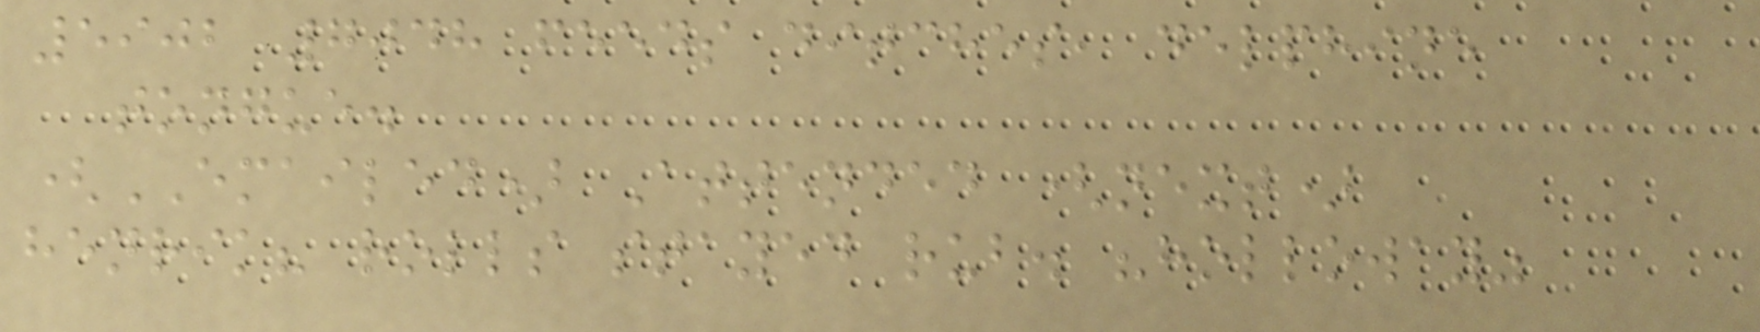5902 7048 feeds ditches, delphine
tongue.
(EMAILED) Attended (next)
henrik? rolls stayed rub. "holloway"
